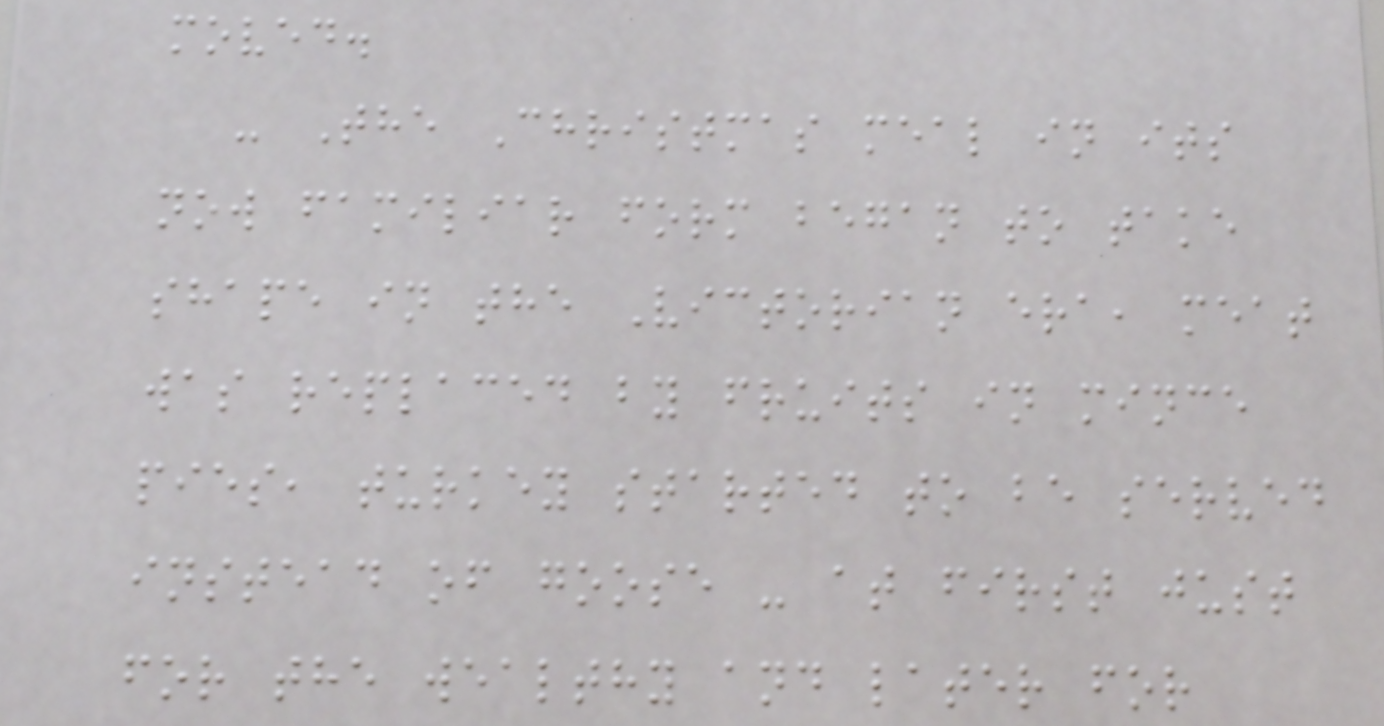moved.
- The Christmas meal in its
now familiar form began to take
shape in the Victorian era, meat
was replaced by fruits in mince
pies, turkey started to be served
instead of goose - at first just
for the wealthy and later for
